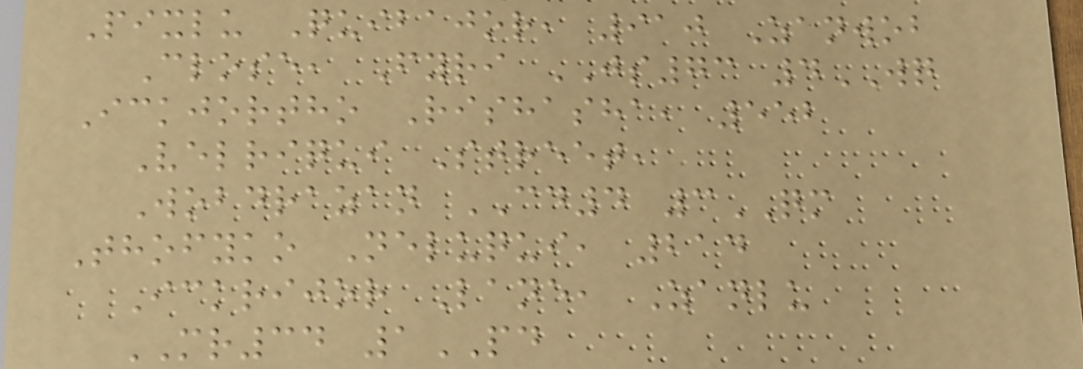Pixlu Quibajor, 910 Zanwob
Close, Fyri JS73 4WQ
Ickjortho Rishasha, 552
Velriqui Street,
Wobdrazan CD4 3QM
Thofyko Neluqui, 214
Ickrijor Lane, Zanlu
MR34 1PD
